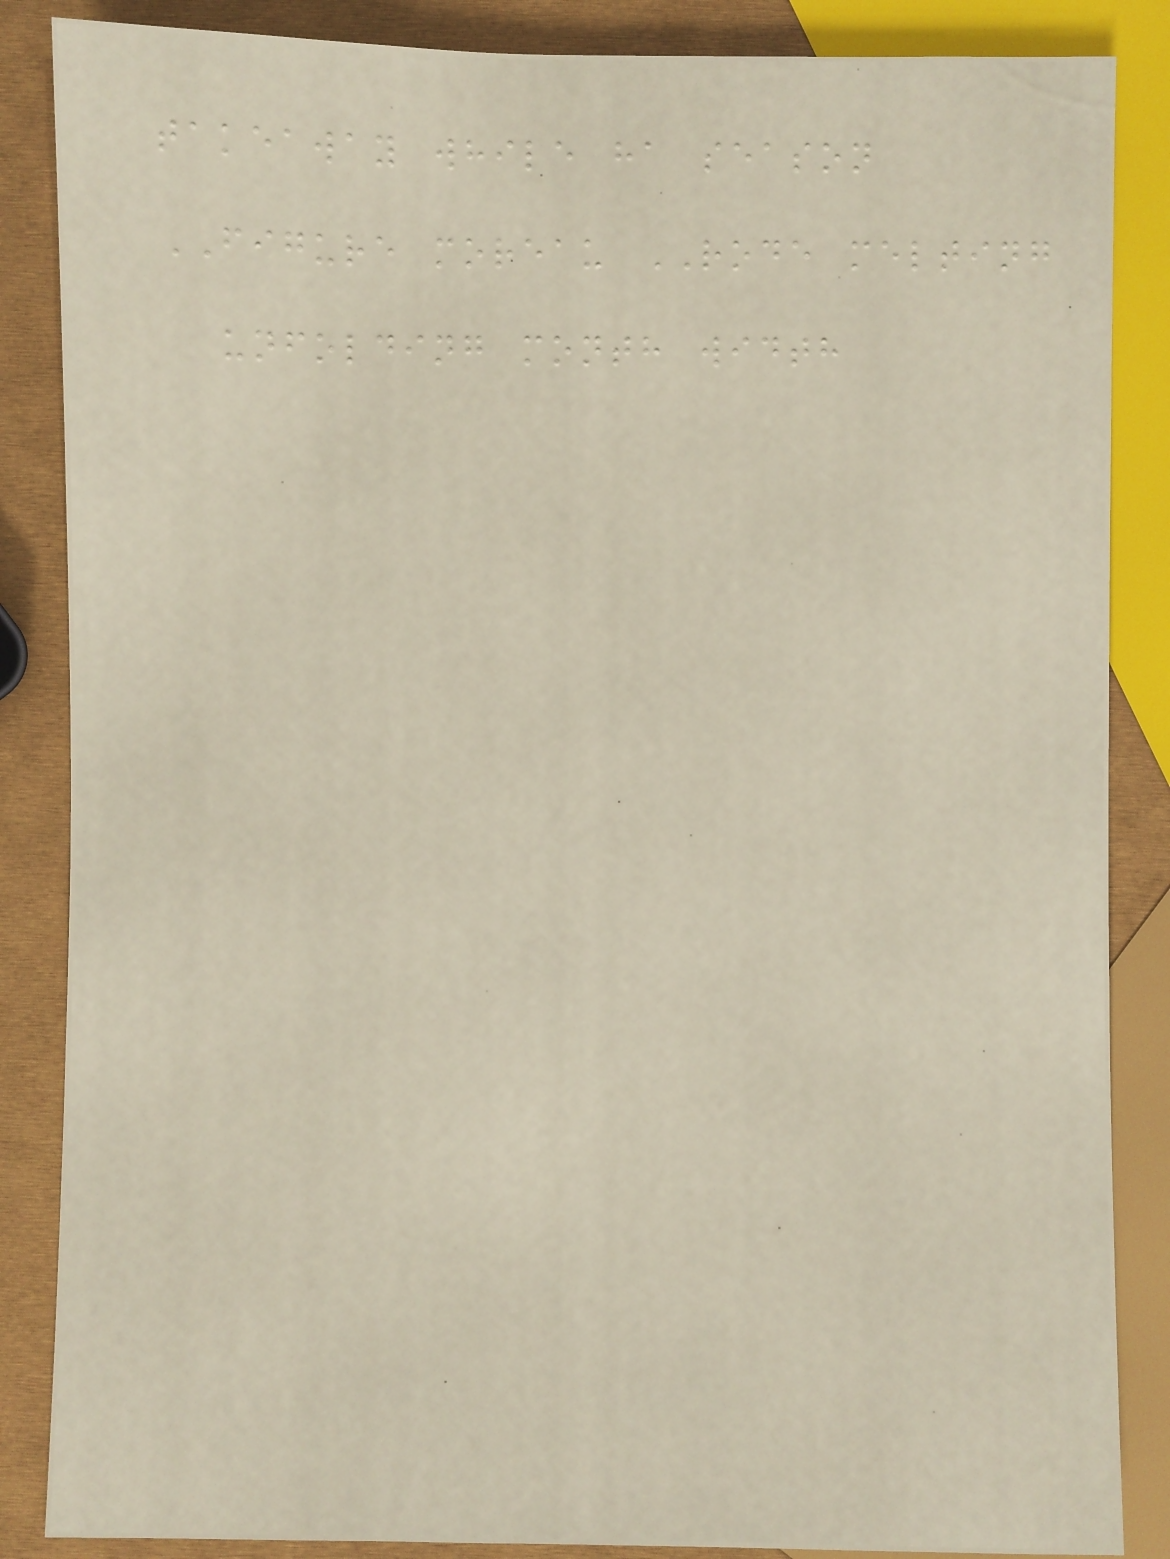takeaway while ha season
FIGURE moreau RODE melting
unfolding month width
